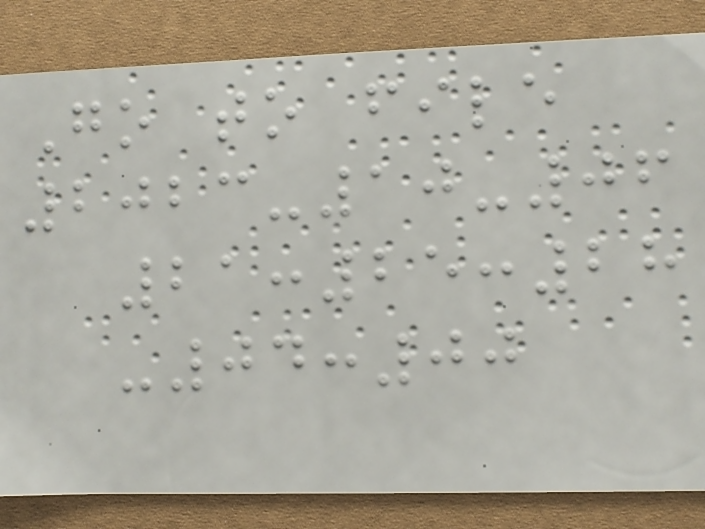Go to file
2023-10-06
21:25:28
-04:00
